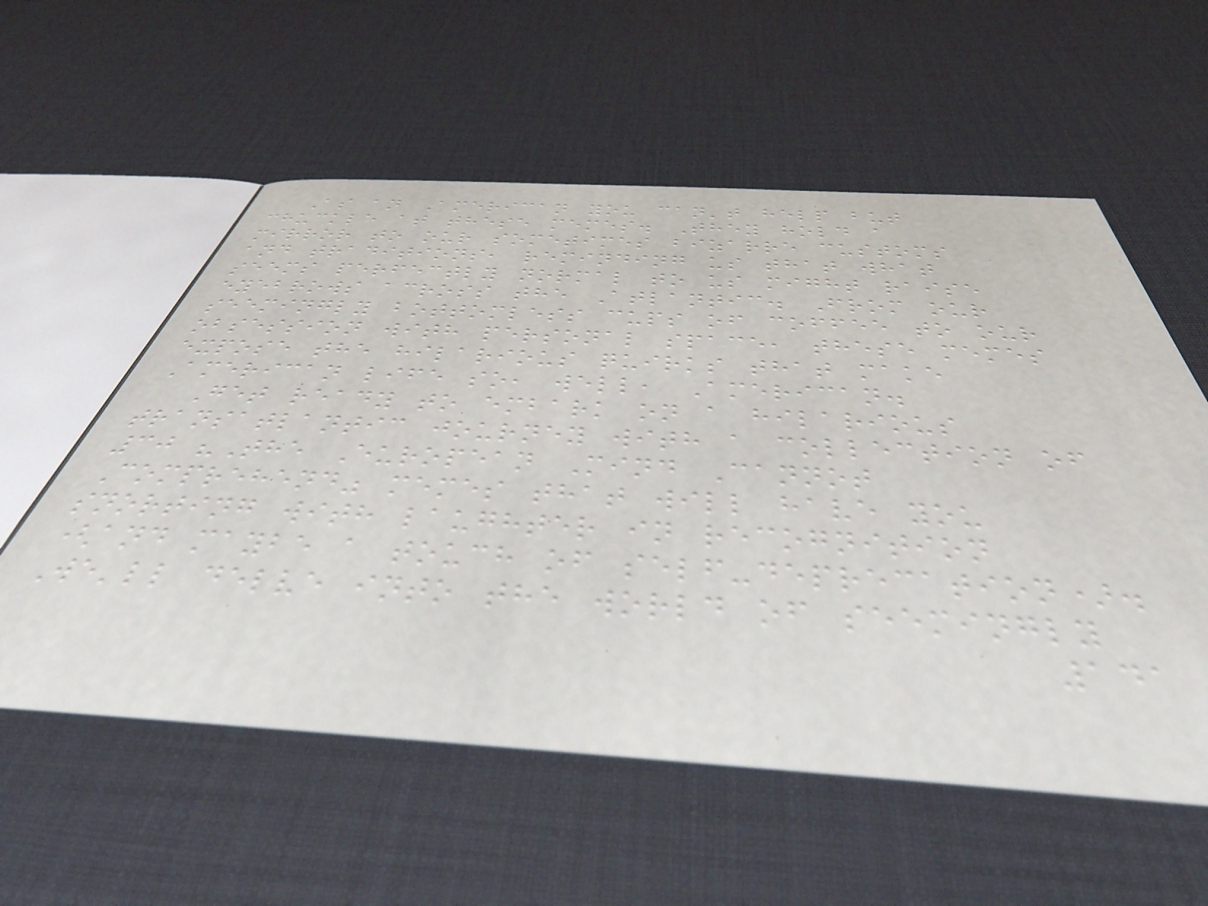As an American you can't help but
chuckle at these memes. They hold a
mirror to our sometimes bizarre customs
and traditions, reminding us that what
seems perfectly normal to us might raise
eyebrows across the Atlantic. From our
seemingly bottomless cups of coffee to our
obsession with personal space, these memes
expose the hilarious quirks that make
American life so, well, American.
Get ready to embark on a hilarious
transatlantic journey with a collection of
30 "The European Mind Cannot
Comprehend" memes that will have you
snorting with laughter in recognition
(and maybe a touch of self-deprecation).
We'll delve into the world of seemingly
141
